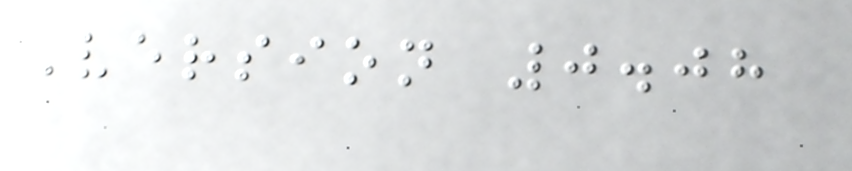Version 0.08
